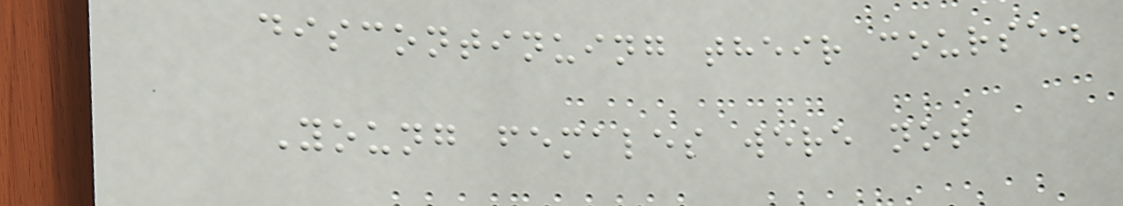discontinuing their course.
Young females were not
